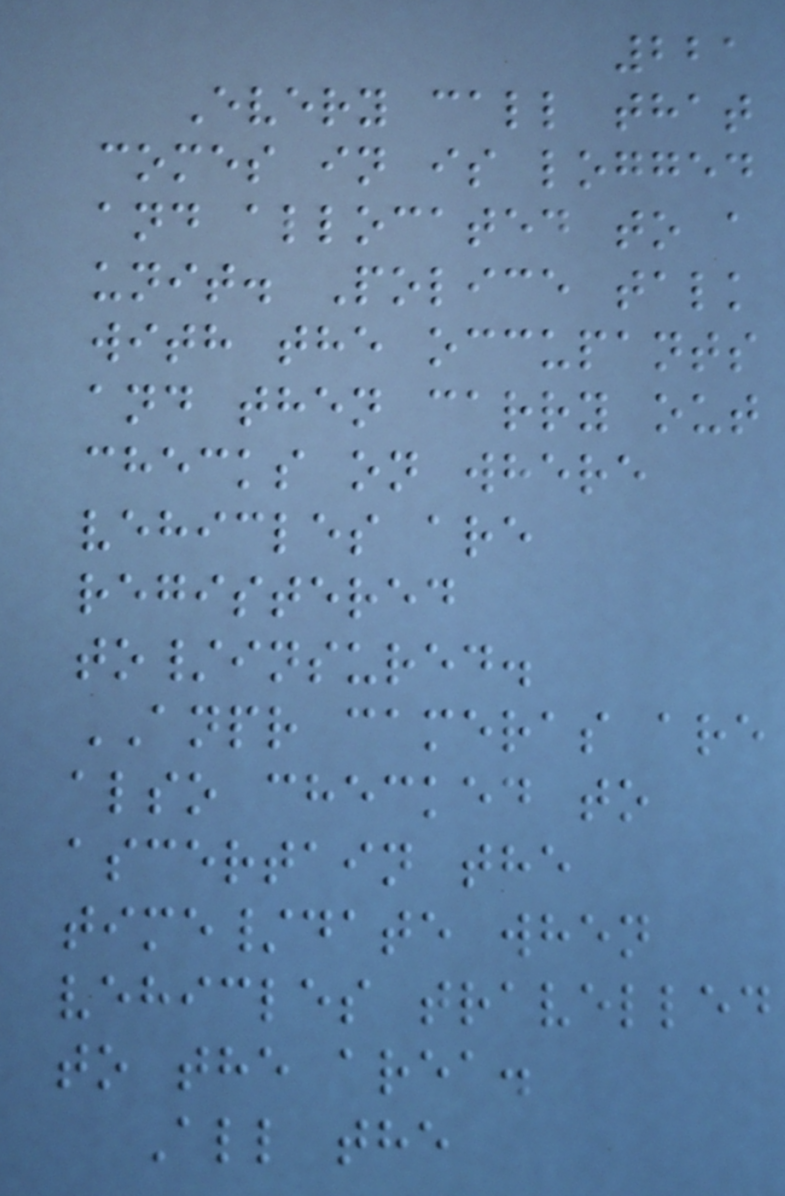221
Every call that
comes in is logged
and allocated to a
unit. Police talk
with the occupants
and then carry out
checks on where
vehicles are
registered
to/insured.
ANPR cameras are
also checked to
ascertain the
time/date when
vehicles travelled
to the area.
All the
